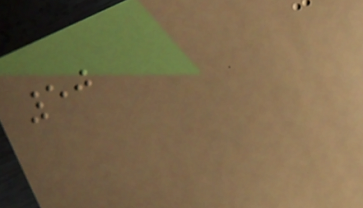50
